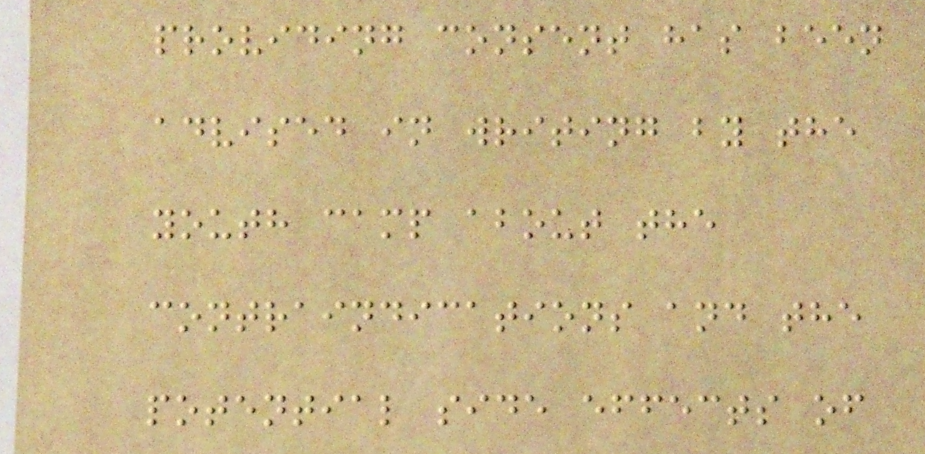providing consent has been
advised in writing by the
youth camp about the
contraindications and the
potential side effects of
